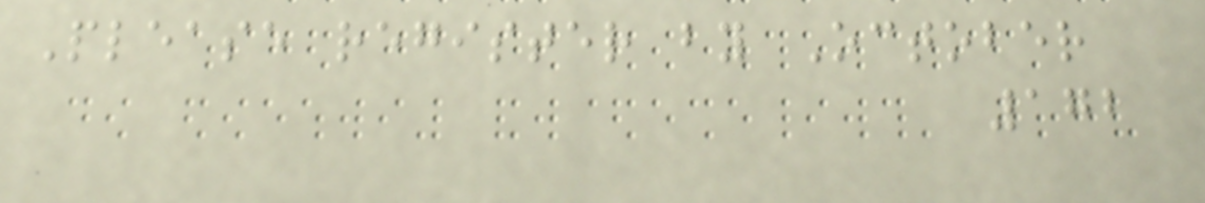Please register by October
172
